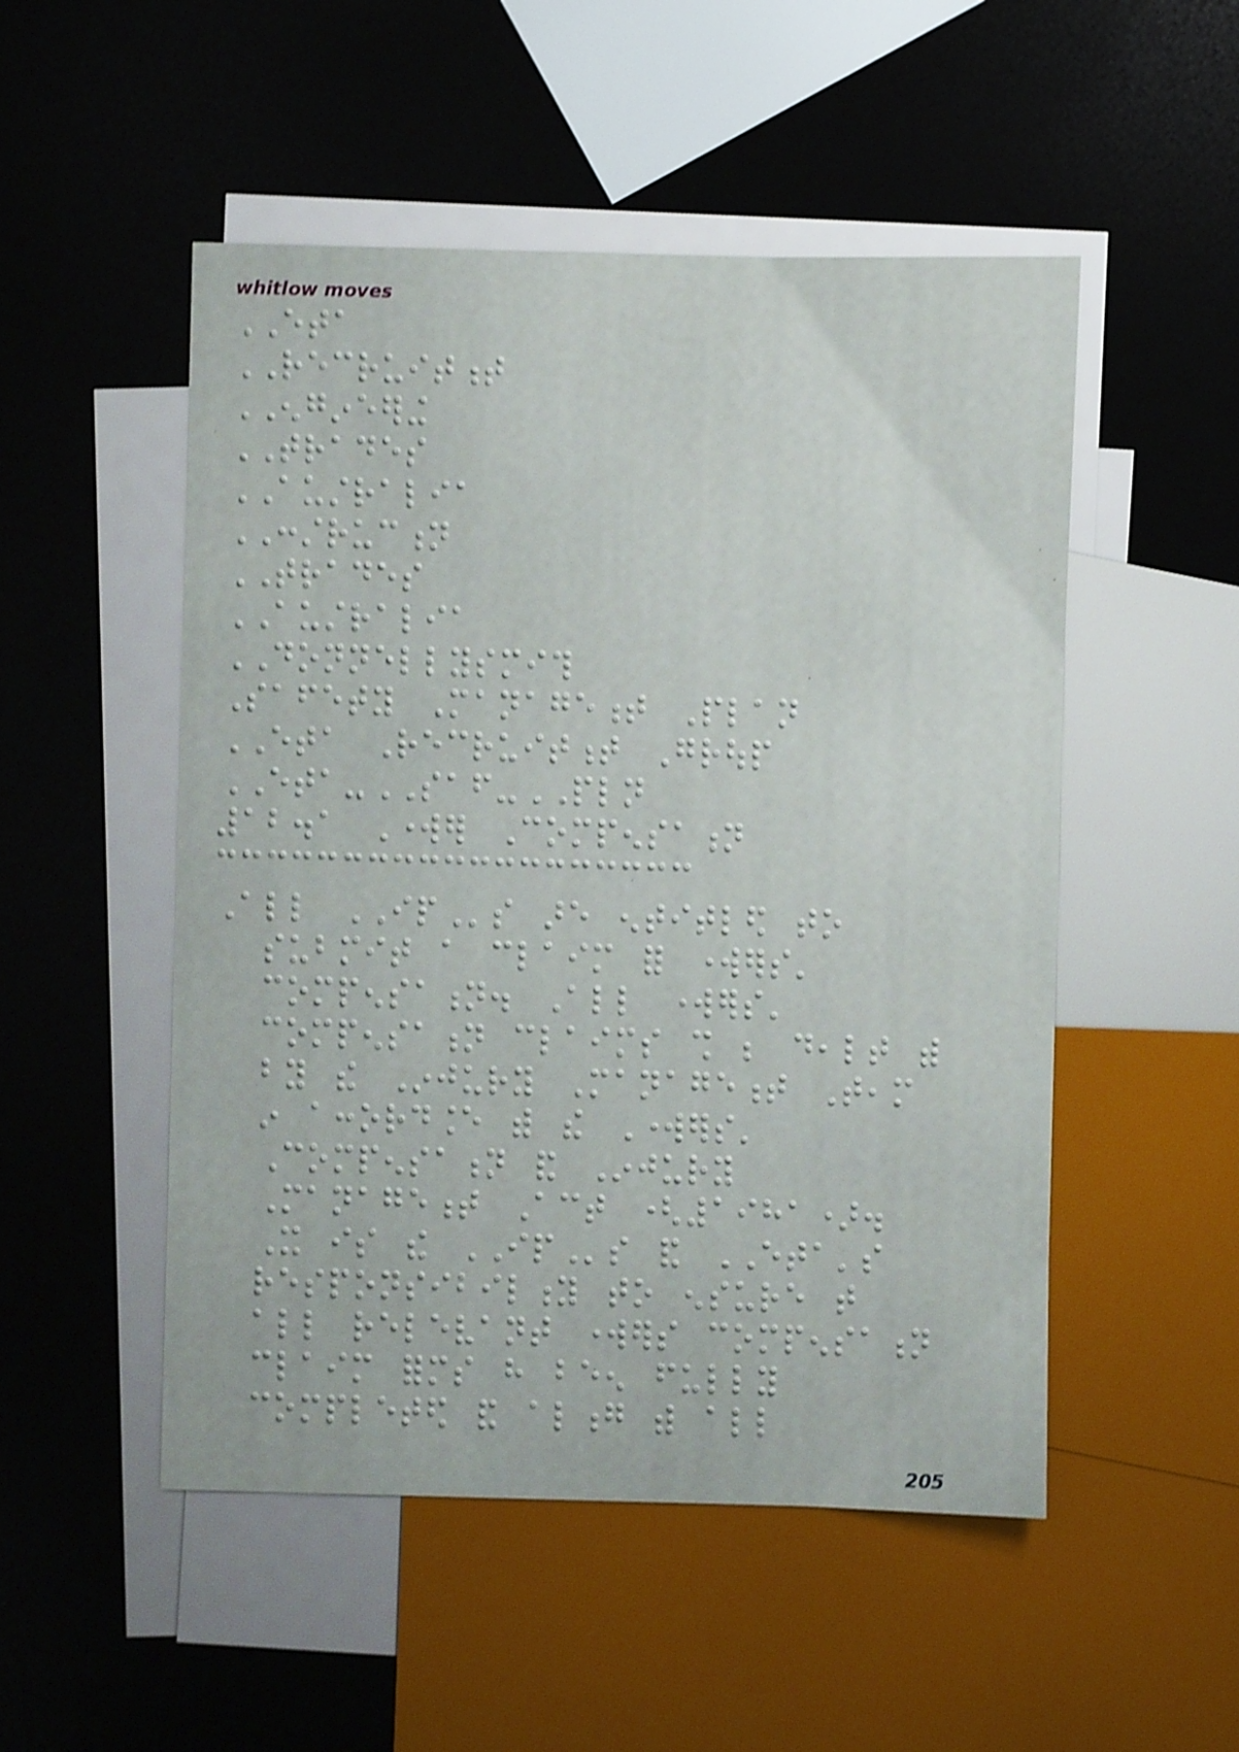ETA
RECRUITMENT
ENGINEERING
TRADES
AUSTRALIA
CONSTRUCTION
TRADES
AUSTRALIA
DONNELLYSMITH
Safety Management Plan
ETA Recruitment Group
ETA-SAF-PLN
12.1 Worker Compensation
All IPs are entitled to
submit a claim for workers'
compensation. All workers'
compensation claims shall be dealt with
by the Injury Management Team
in accordance with the Workers'
Compensation and Injury
Management Act (1981).
It is the IPs and ETA's
responsibility to ensure that
all relevant workers compensation
claim forms have been fully
completed and along with all
